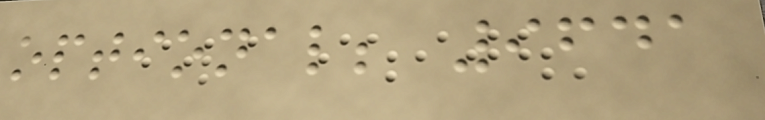optional; 9641
